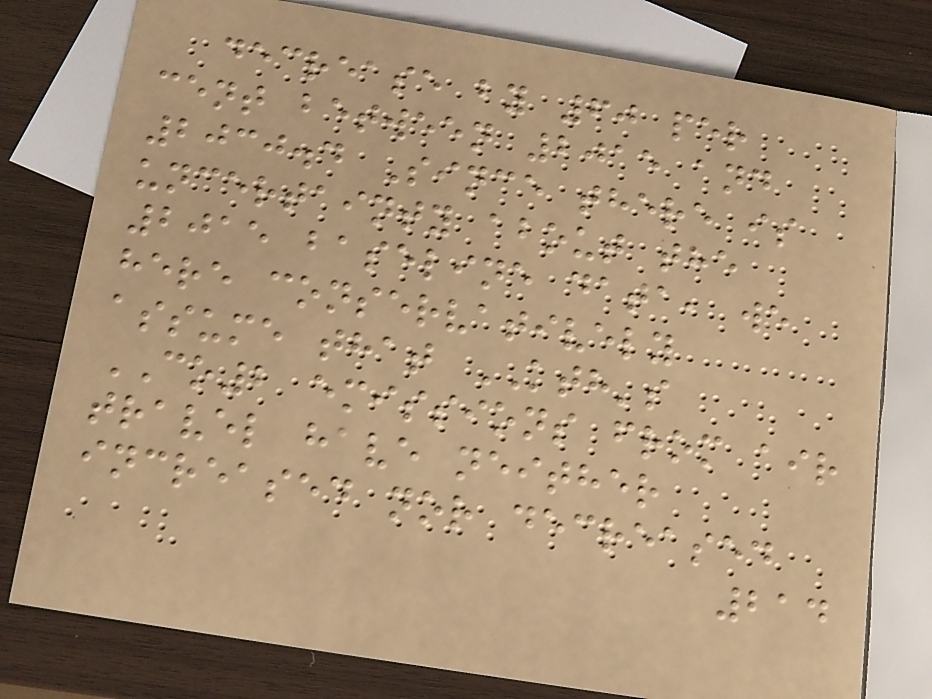decrease by 60 per
cent between 2015 and
2030.4 Since there is
uncertainty about the
2015 baseline data, we
here conservatively
assume that KTH's
CO2 emissions from air
travel have neither
increased nor decreased
214
